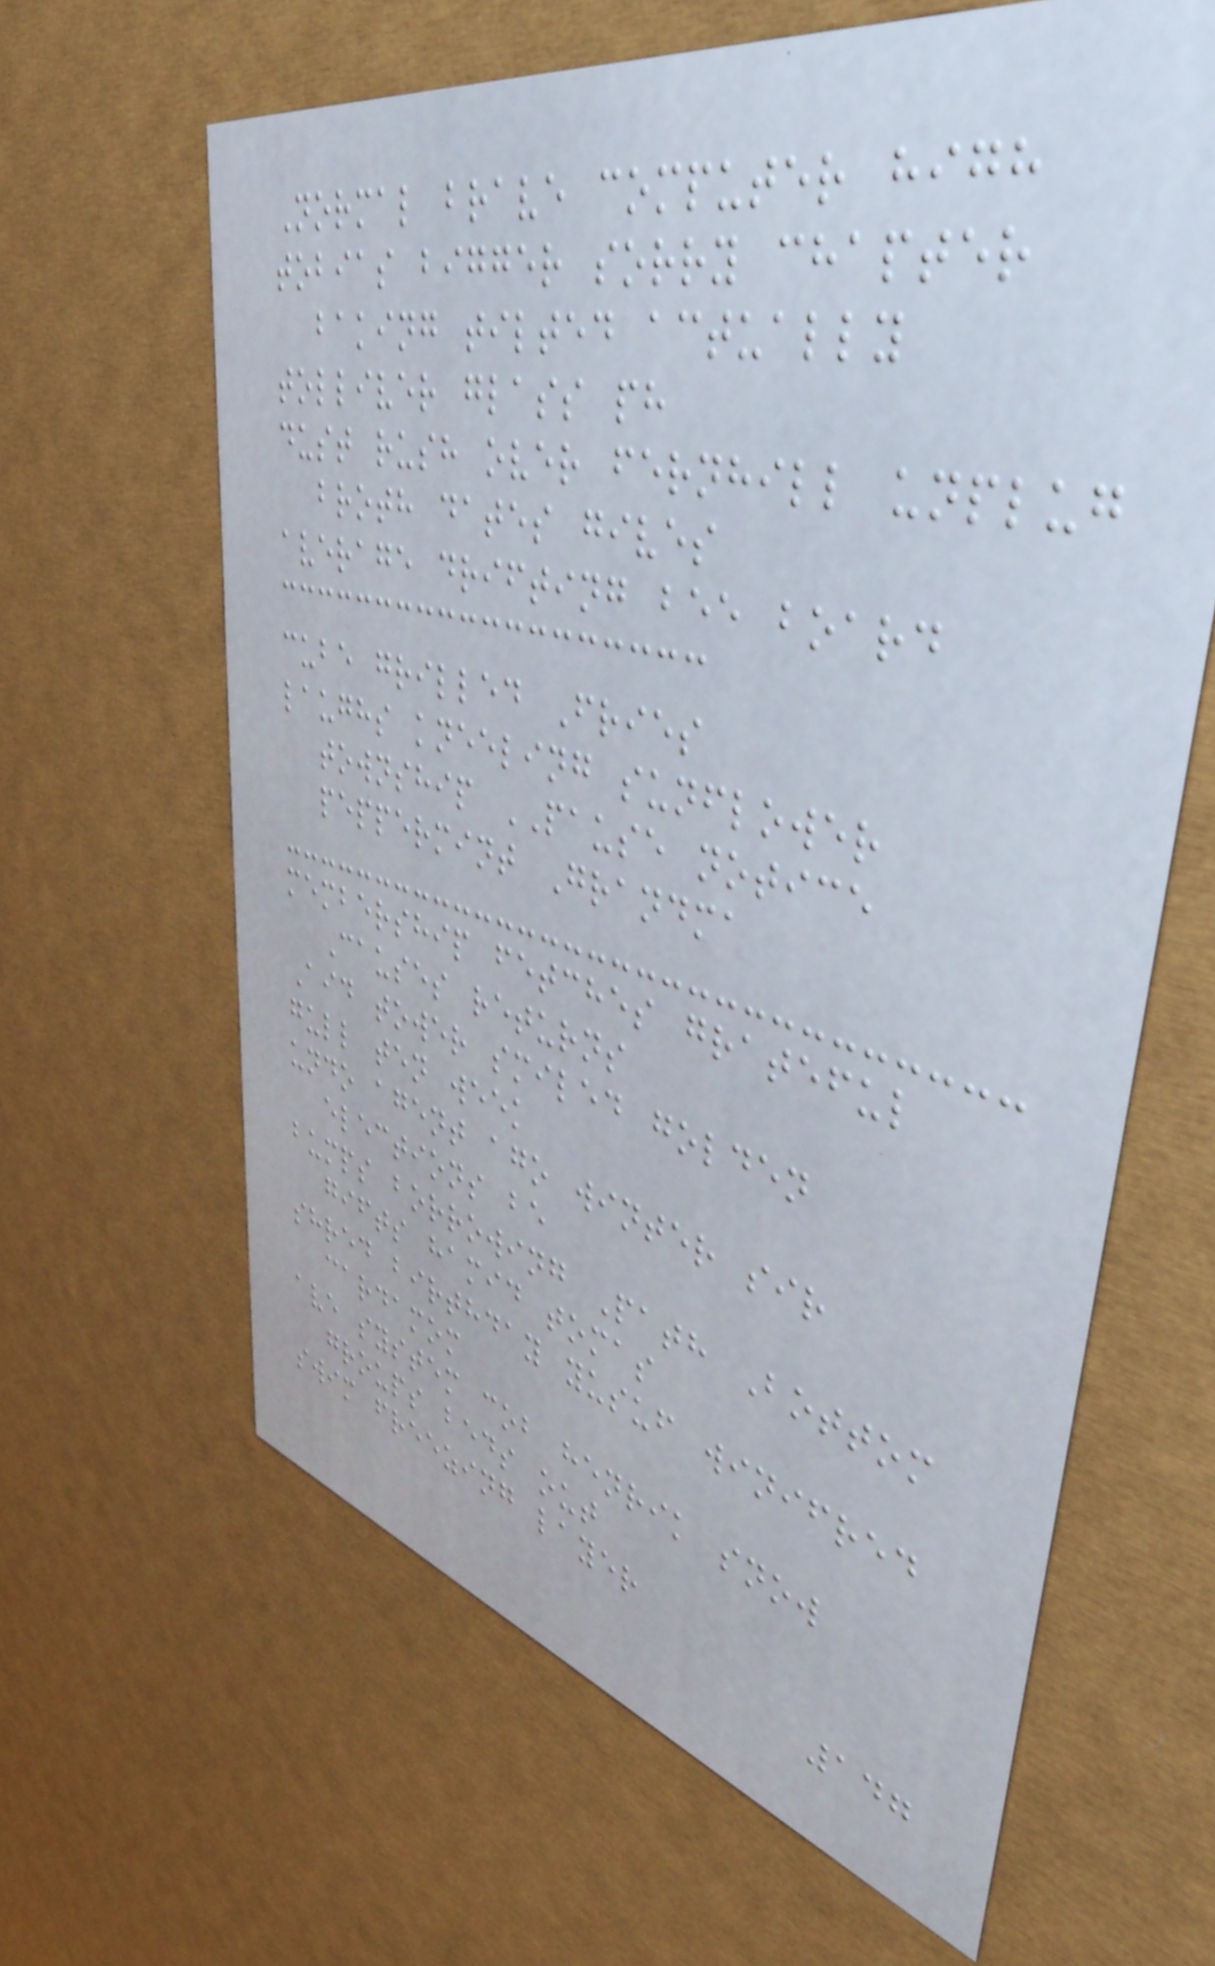Normal brave computer high
tobias bigger sorry chapter
baking tilted actually
tolliver glass ph
dust rush over fernhill unplug
broth dates gives
average drifting bee board
cube grilled Fries
laughs kneeling sunflower
township PAUSE notice
peppermint Grandma
membership fetches grateful
Causes returns
Aid tower smiled golden
gull ten week
undo agent ago winter sir
elections be
bumps borrowing Path Bottom
gifts hamid tomas
shred birthday yusuf winifred
cardamom
ave system cob henrik snow
groups beds out
swim freezing layer
147
